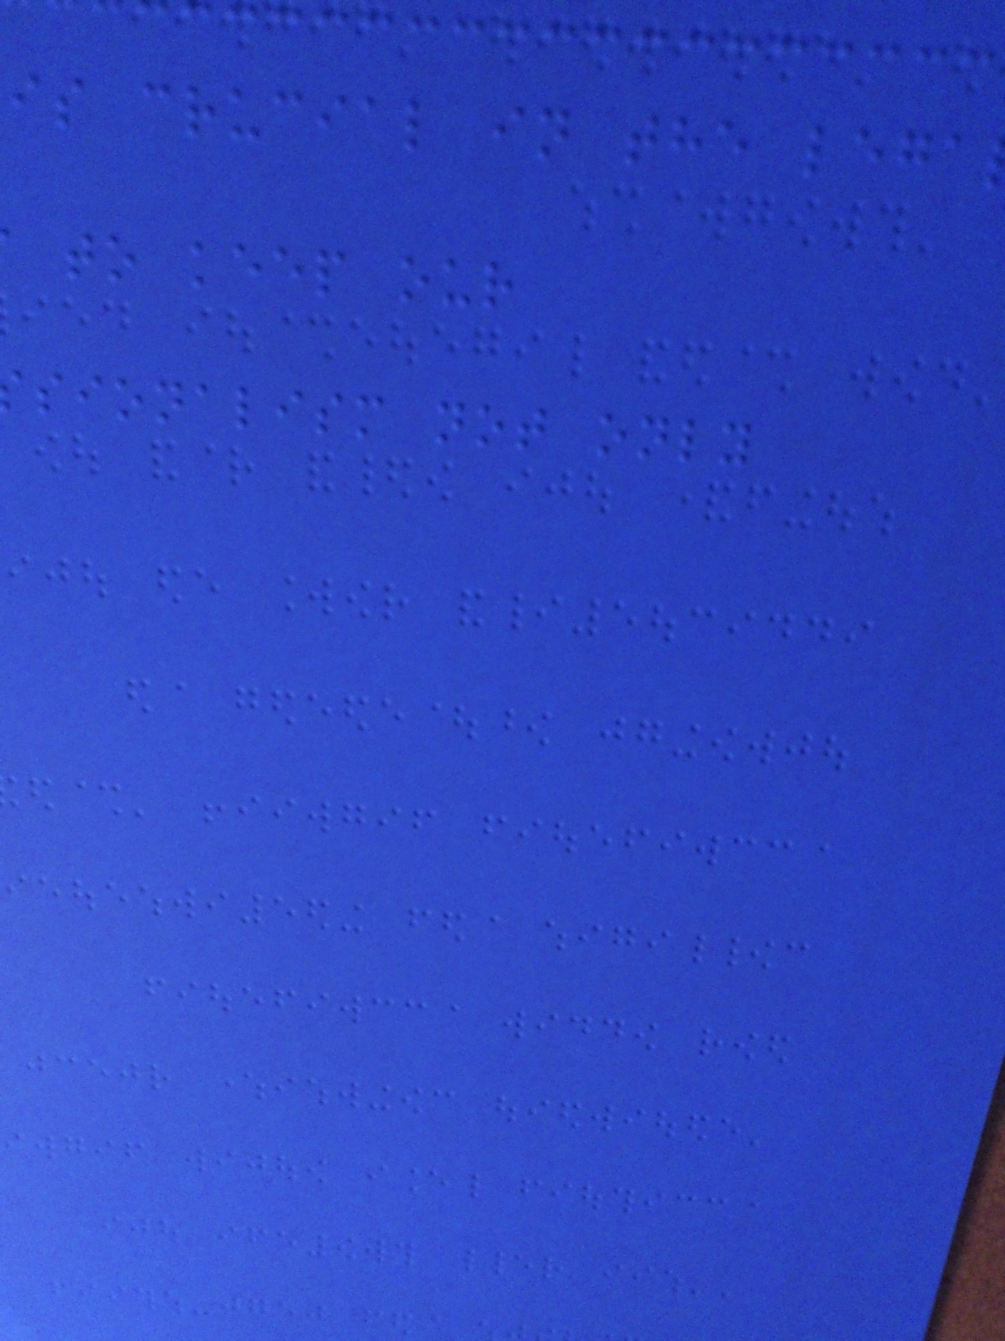is crucial in the lega
to keep our
sionalism not only
